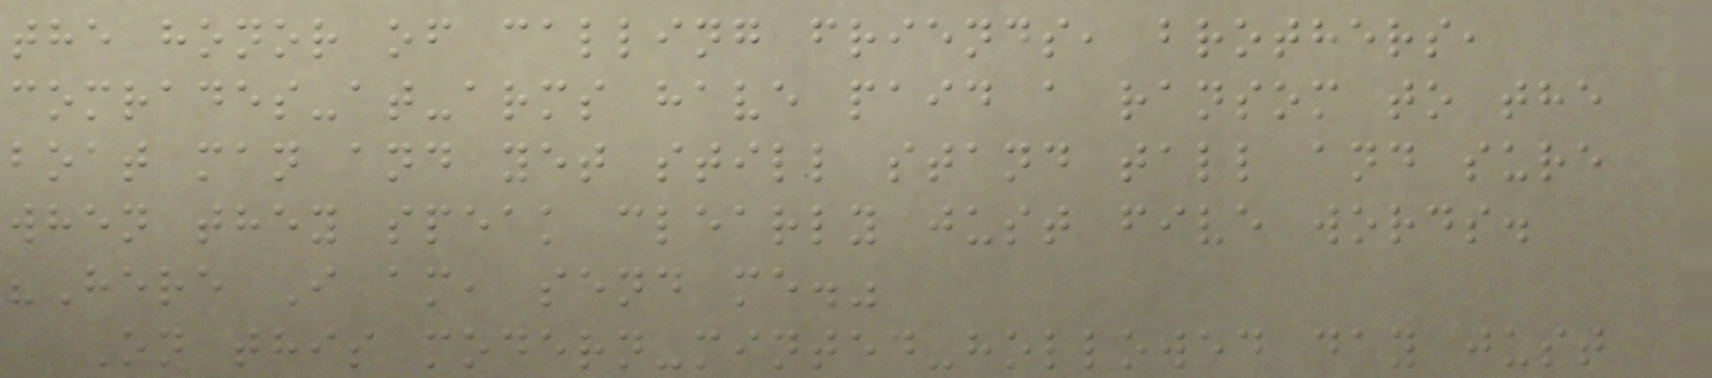the honor of calling friends, brothers,
comrades-at-arms have paid a ransom to the
boat man and yet still stand tall and sure
when they speak clearly just five words.
"Here I am, send me."
On this modern-minted-hollowed day just
